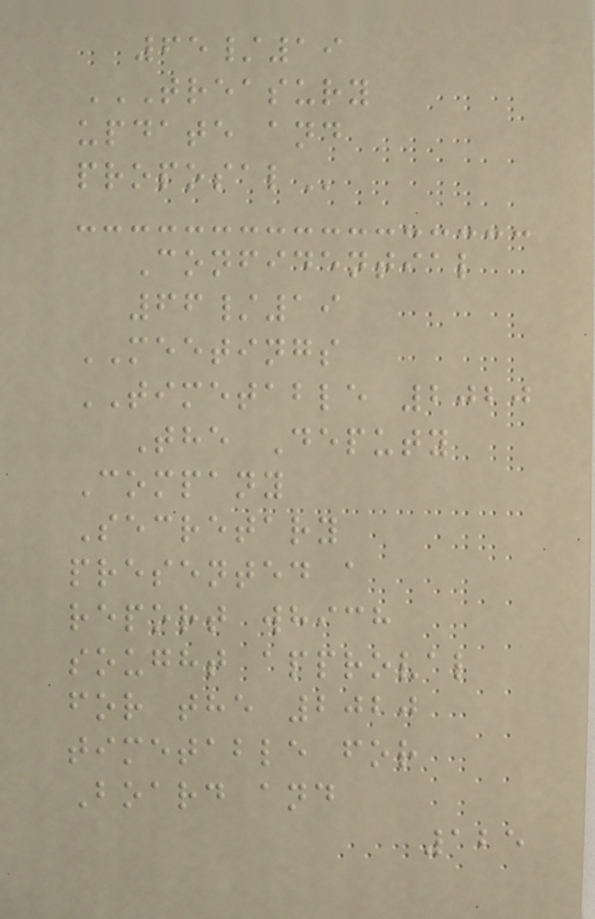65/19
TREASURY
UPDATE AND
PROPOSAL
Confidential
66/19
MEETINGS
TIMETABLE 2020
The Deputy
Company
Secretary
presented a
report which
sought approval
for the 2020
timetable for
Board and
125
